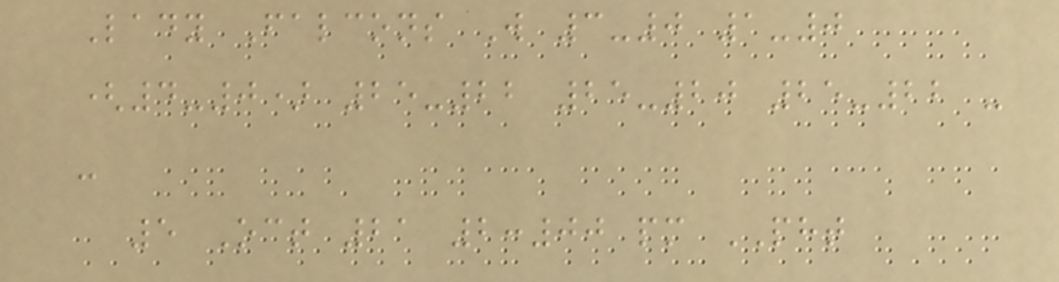Lady Falcons W 3-0 1-0
(4-0) 25-22 25-20 25-22 -
-
5 Oct 21 2:00 pm PHT
